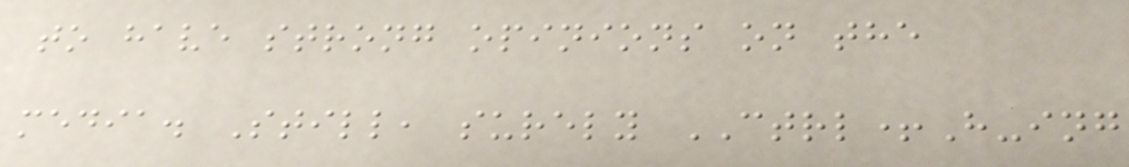to have strong opinions on the
media. Still, surely CTRL+H-ing
